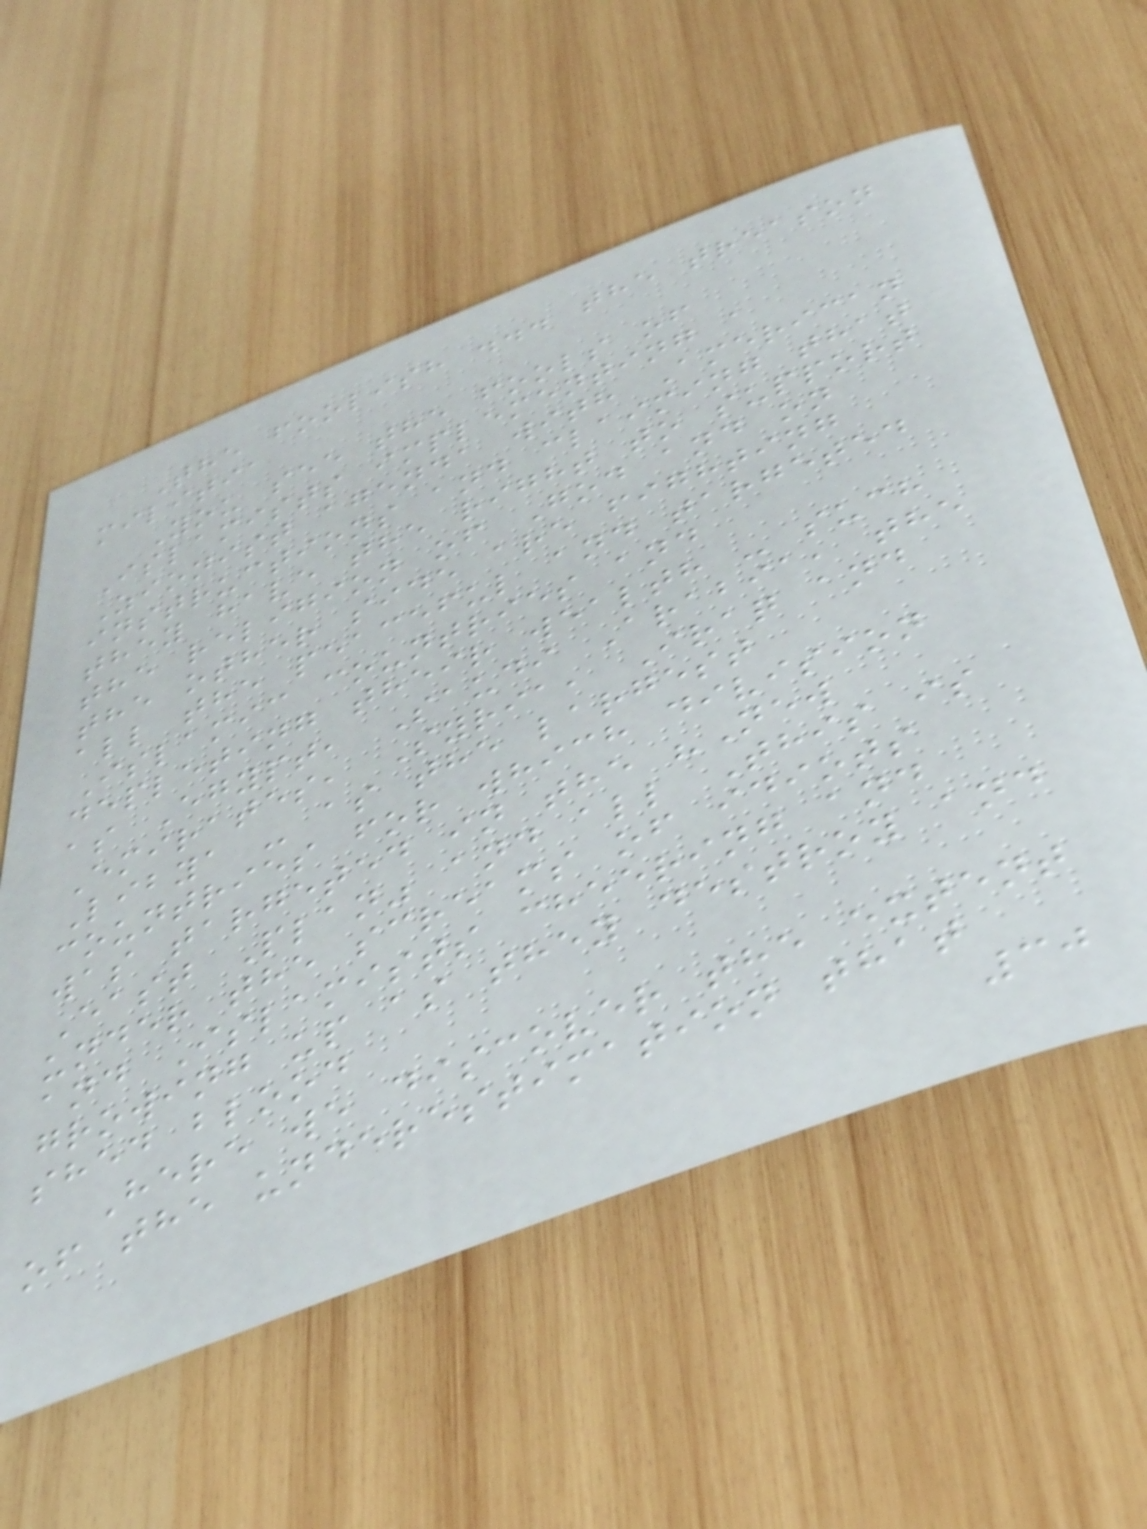The foolish ... the treason
militia
You see the fools of
Islamists implementing a
Zionist agenda with American
instructions and claiming that
they have the right to support
the religion of God and on
the other side are fighting
all the peaceful and targeted
Islamic countries and
depleting their wealth - such
as Egypt, Saudi Arabia, the
Emirates, Syria, Iraq and
Libya - as the largest
countries for which division
was targeted in the "New
East Plan" and all This is
under the screams of idiots
and Islamists cheering and
growing up as they destroy and
shed blood
Here we discover the extent
of the underestimation that
30
